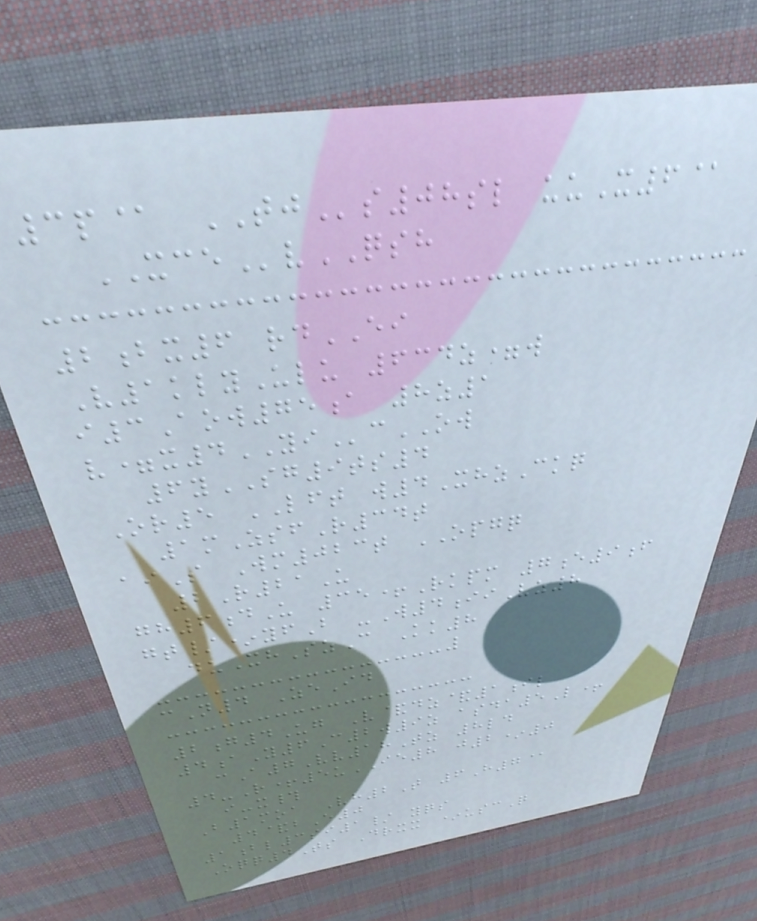3p@ TJs08sl uuX6@
XCEvQSH
2bx6 rdEI
V1klyUlu 634z=w
i3Aow75a 8z1
v=x4YIcOW
6ySG9ts4
Or5 LFT w4XhzCkq
1mZsfR34t
aiS Wm023t OPGQ
2R21U
gh6dU 35+Rkpm 7e9f
gt/*yfB -W4iiVz8
duXhSzC Kk8
cN4 ZeId
2g4Ug V&dz&1il
4aY6C2w9z asda5L+
cA7Vv18Tz 8ld
4-R+5uIE8 j2*0
i-x#
B1moa Vh2T 6H7@
4&bE0
1bl3si1/ yqs
Oqq4Ts Drxx *uscQ
